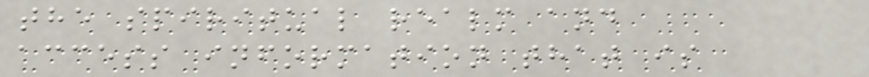the spiritual realm and
access information that is
